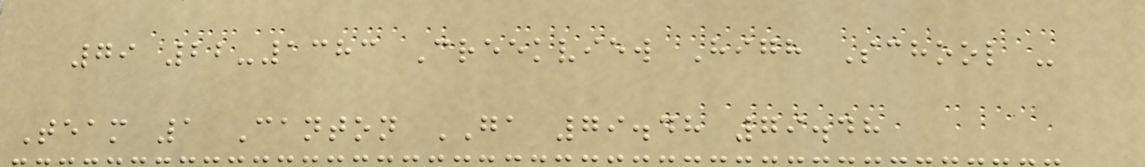79 22-1383 Creekview High School -
Team 1 Canton GA 79.48 79.48
